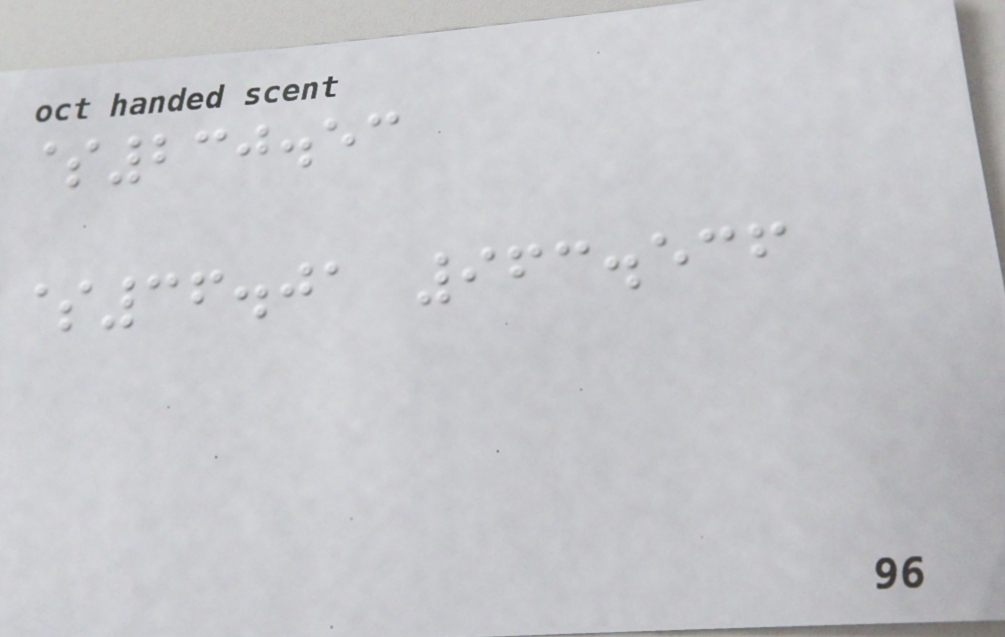$230.53
$36.01 963.536
